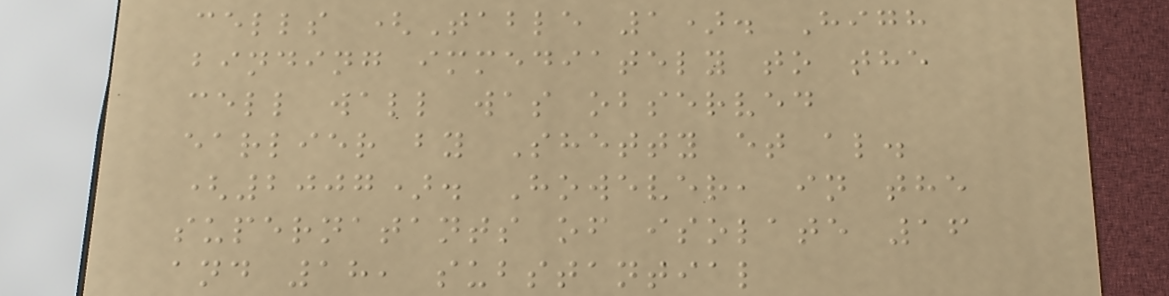cells (Table 1). High
binding immediately to the
cell wall was observed
earlier by Shetty et al.
(2007). However, in the
supernatants of isolate 16
and 18, substantial
